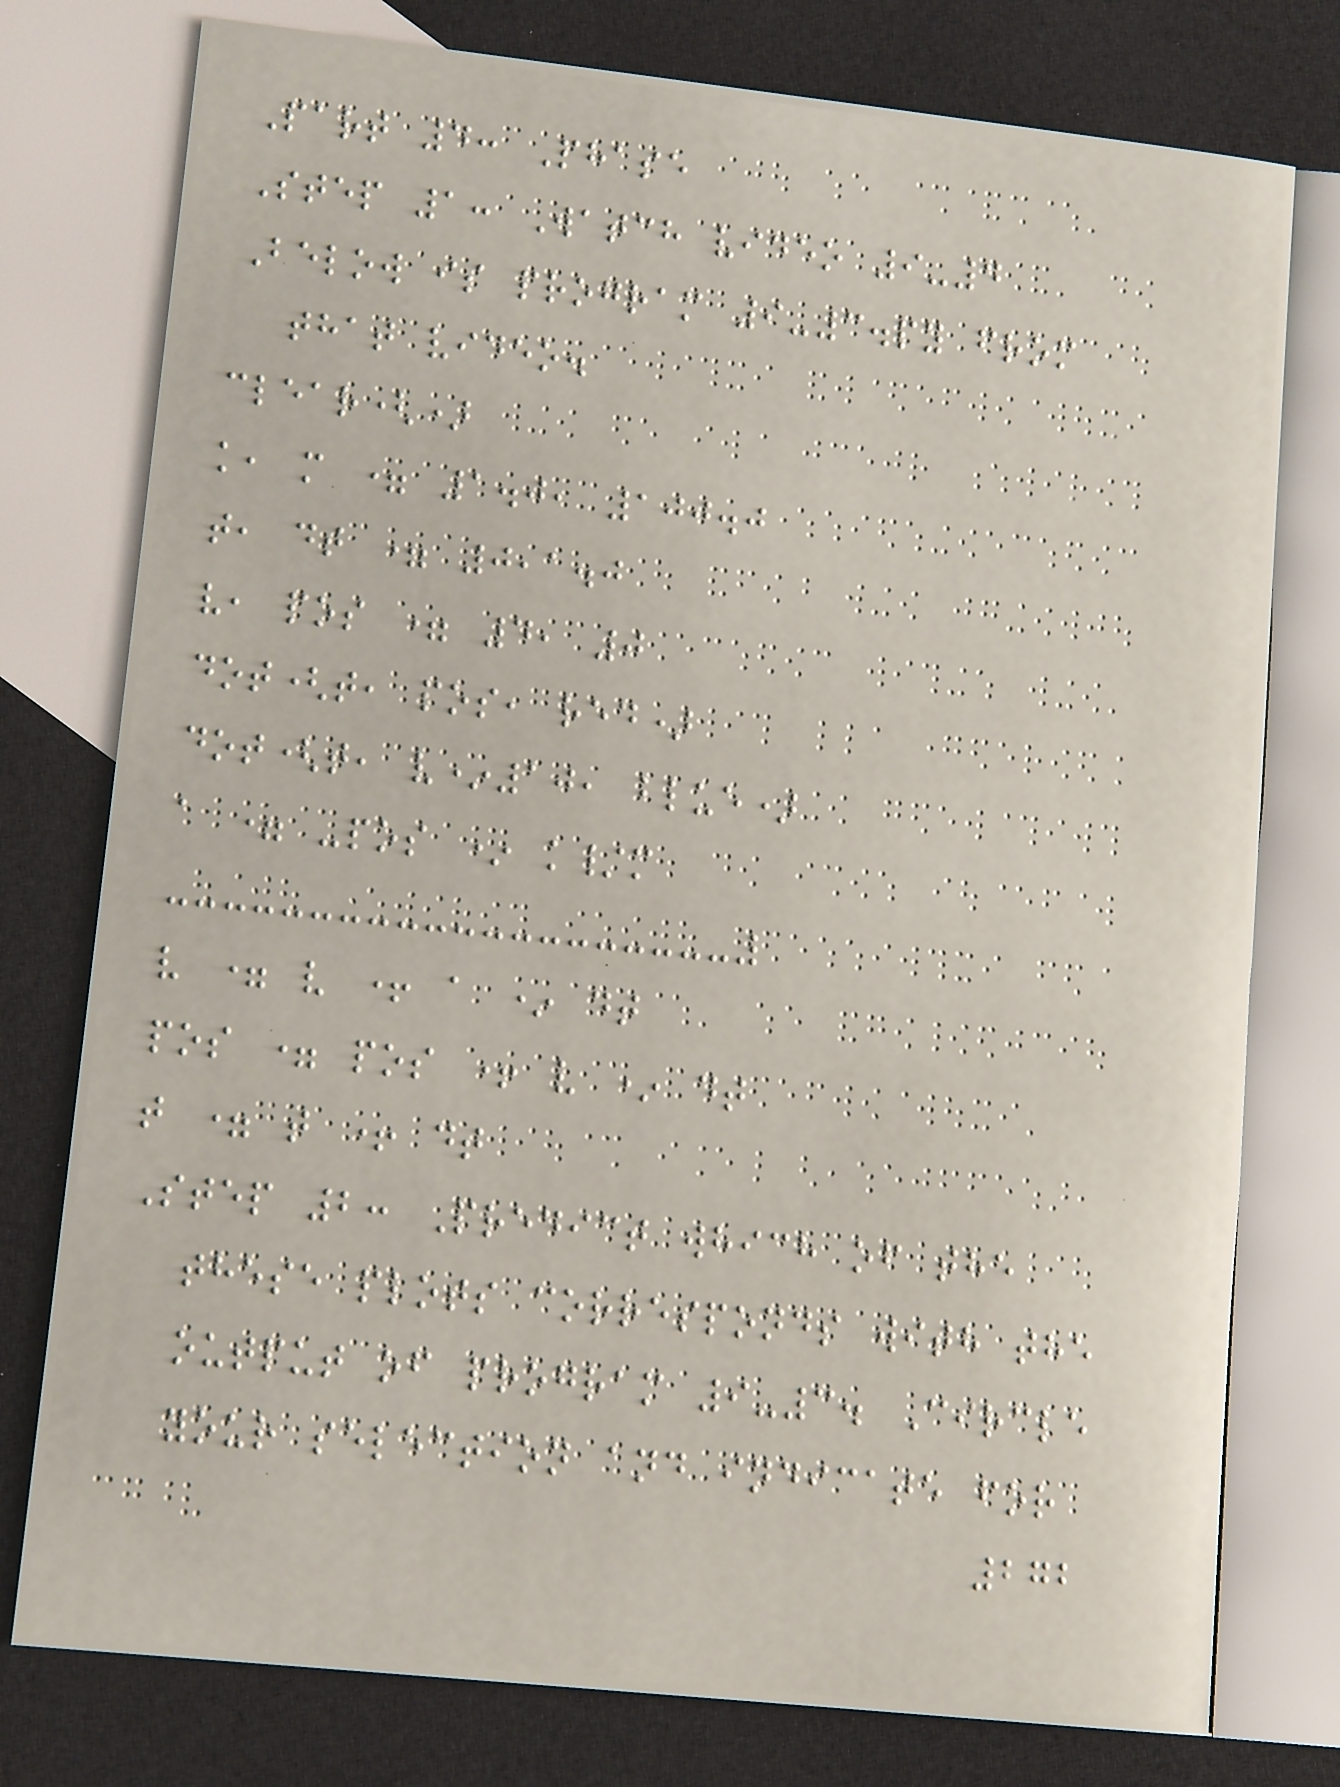Part 4: Phase
Step 1: Watch video 9-4
Below is program 9-3.py from
that video.
clear()
k, m = 1.0, 100.0
t, dt = 0,1.0
v, pos = 4, 0
dot(t, pos, red)
dot(t, v*10, blue)
a = -pos * k/m
v = v + a * dt
pos = pos + v * dt
t = t + dt
Step 2: Predict which of the
these plots corresponds with the
output of program 9-3. Circle
your selection and indicate for
272
